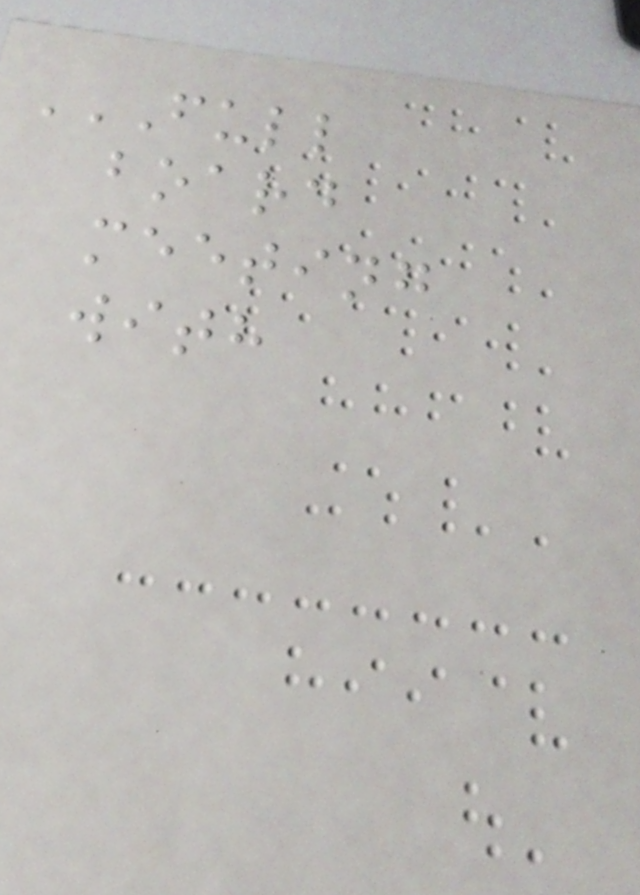FULL
BOARD
MEETING
WITH
